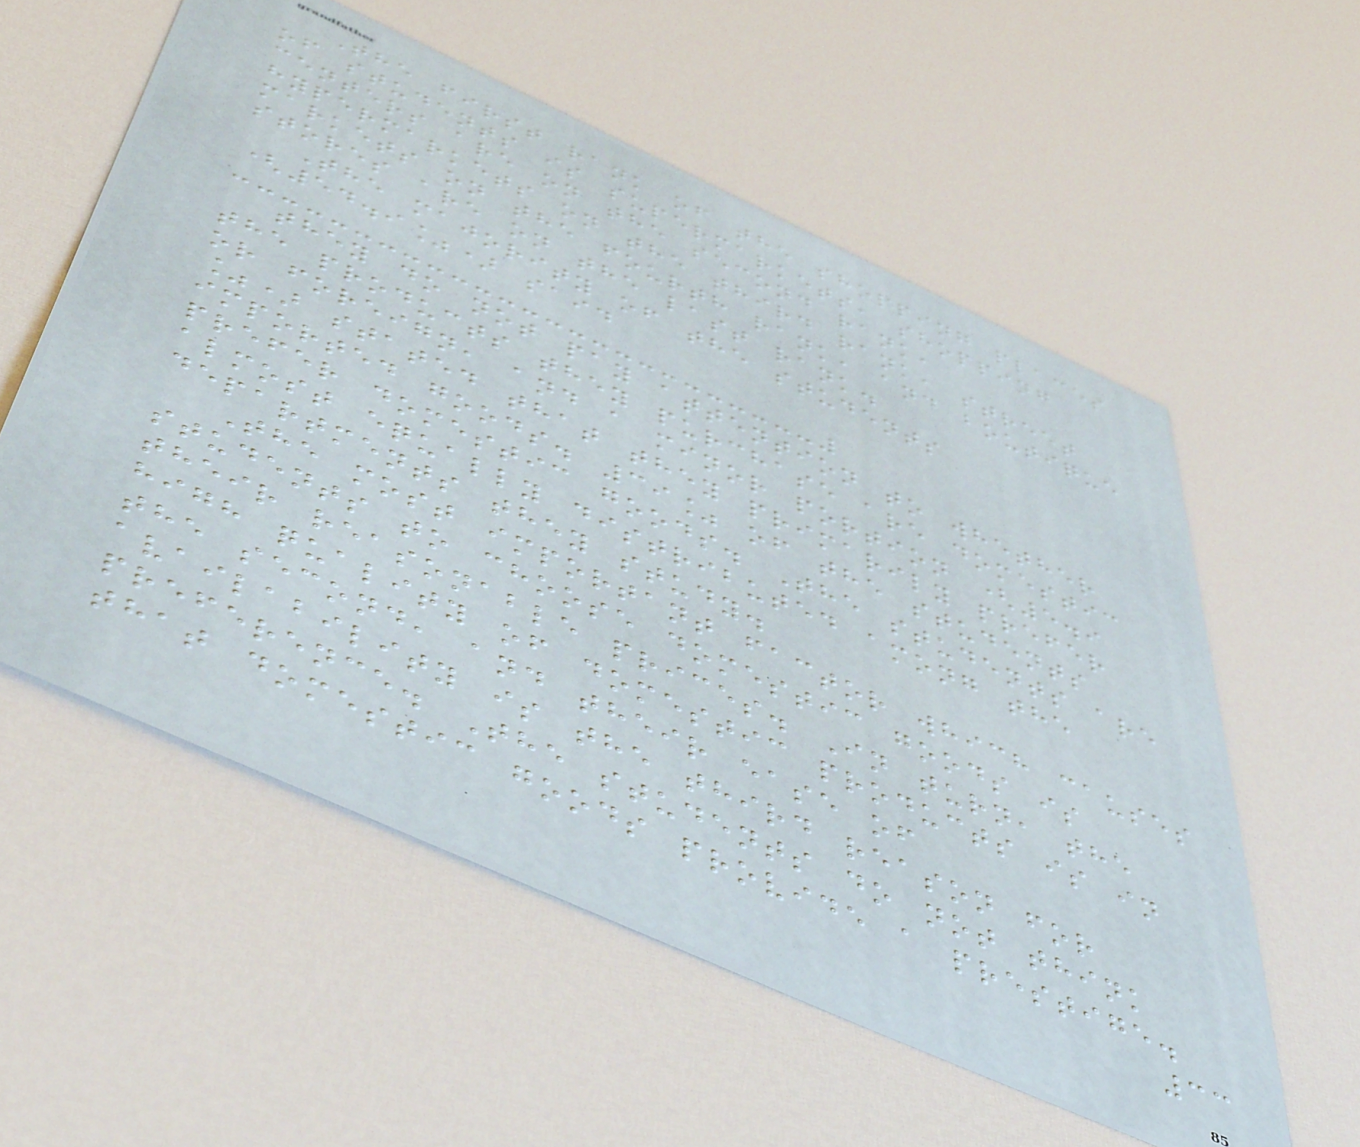The first rank of the shopping places
of students is supermarkets, shopping
centers are on the second rank,
hypermarkets on the third rank, street
markets on the fourth rank, and boutique
stores are on the last rank.
The majority of the students
(54.9%) said
they do not pay attention to whether
the products they purchase are domestic
or foreign, and a minor portion (5.9
%) stated that they primarily prefer
imported goods. 39% of the students
prefer domestic goods. The students are
almost equally distributed among the
departments they study.
The most important factor which causes
students to choose domestic goods is
their reasonable prices. In turn, the
high quality of domestic products is in
the second, and their ease of
availability is the third reason for
preference. The students do not think
that domestic goods provide a prestige.
33
